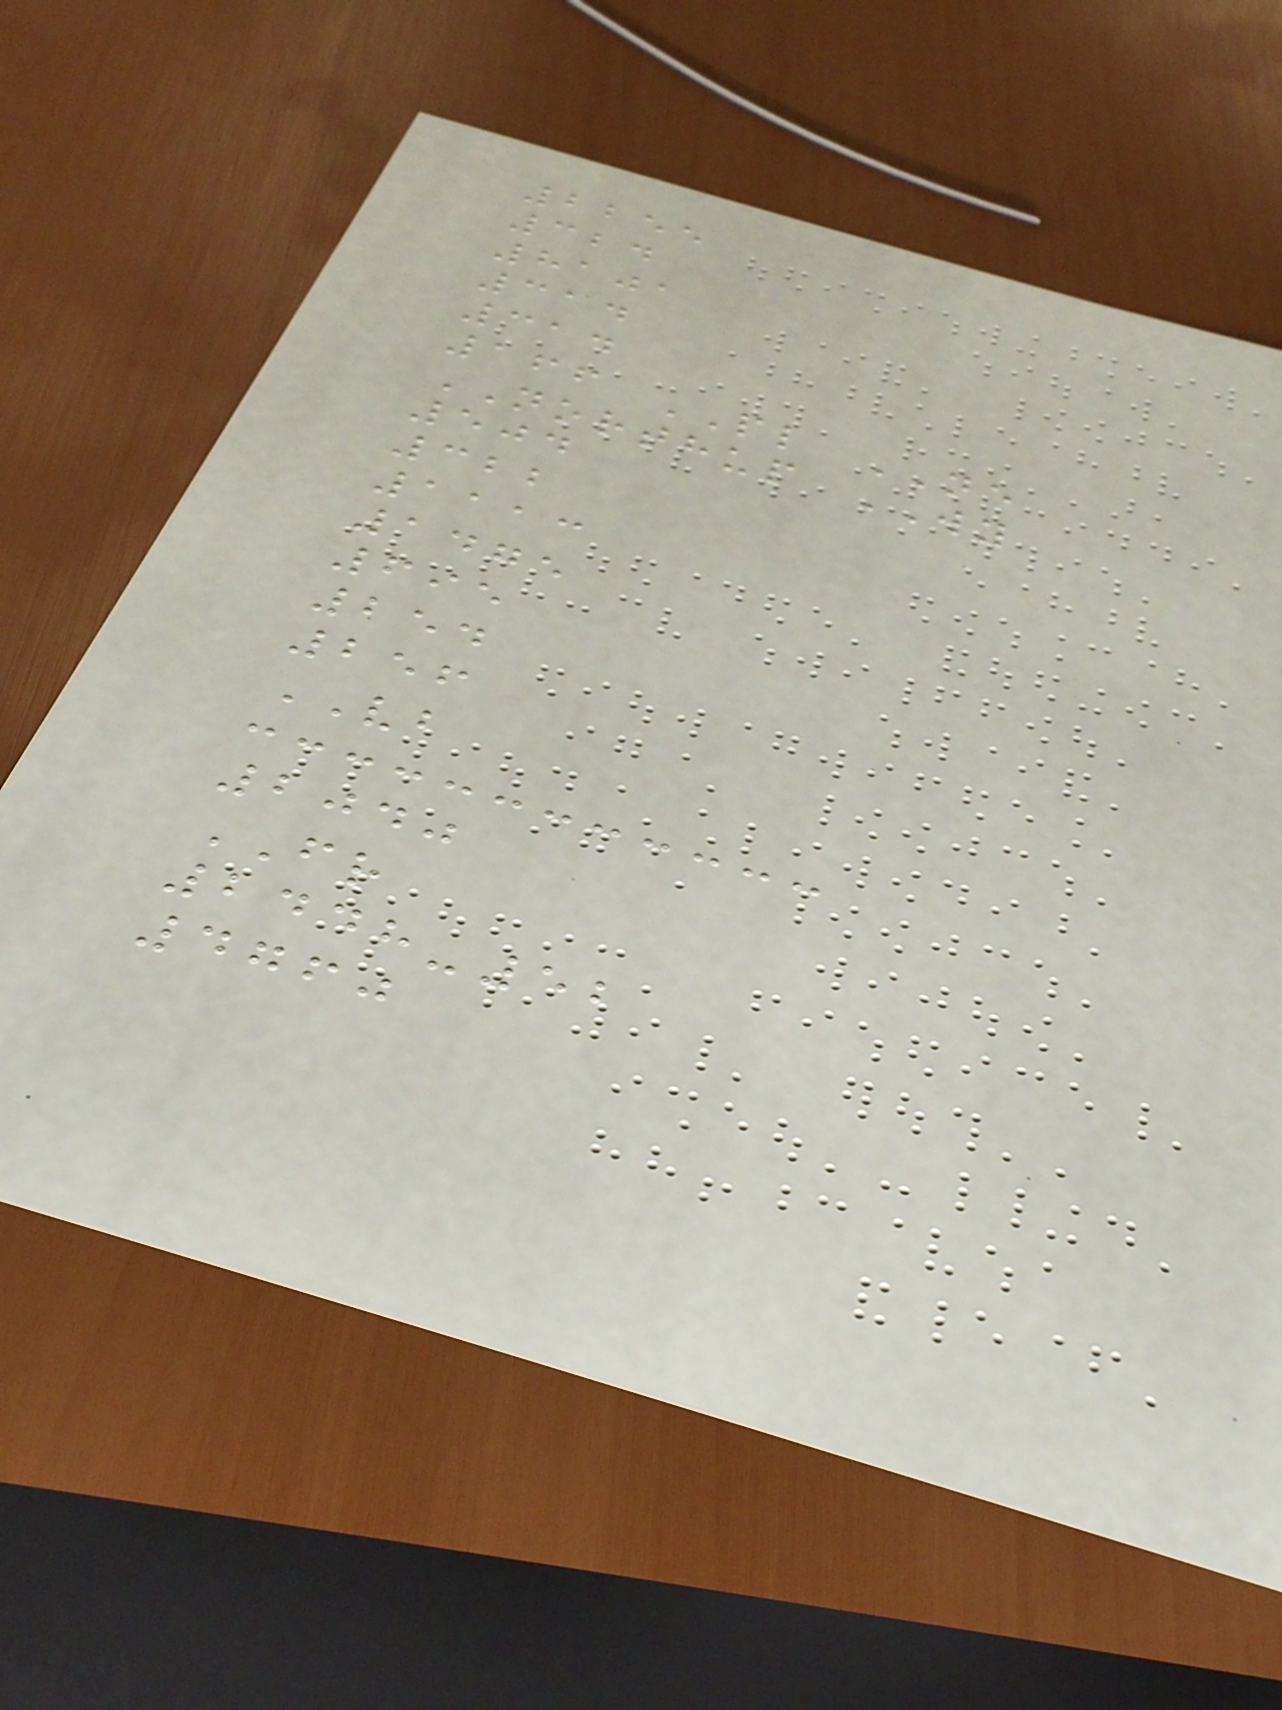2255
324
8101
314
314
166 PL NE
NORTHUP WY
504
322
1113
1475
695
254
256
VB
2040
FR
2448-52
4760
